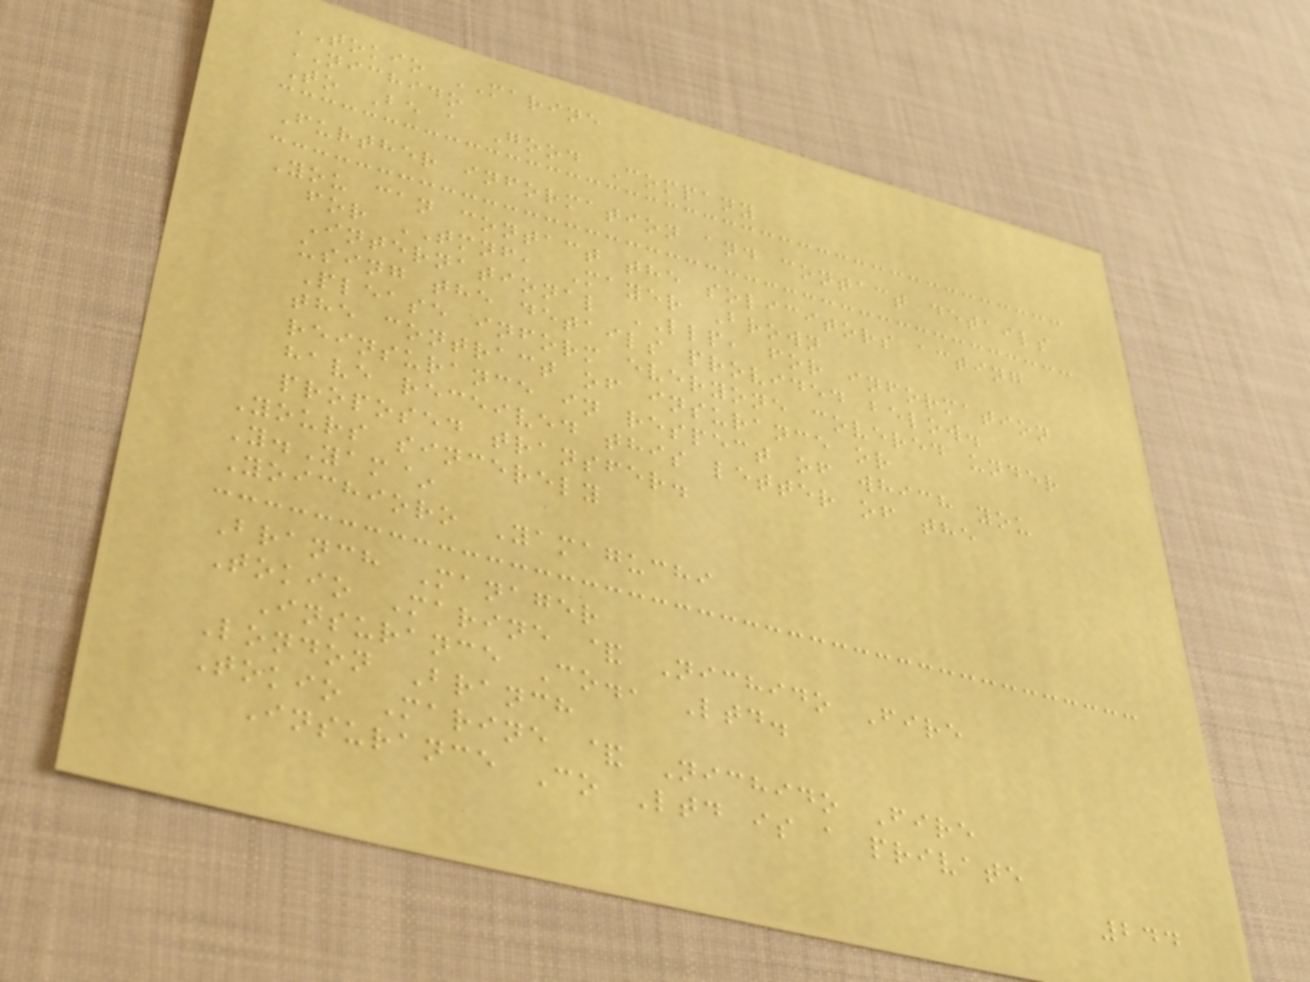TOKIO MARINE
NICHIDO
To Be a Good Company
Further information and contact details
You can contact the solicitors acting
for TMNF, Mayer Brown
International LLP, for information
using the details provided below.
Please inform everyone covered under
the contract of insurance or
reinsurance in respect of which you
have received this letter of the
proposed transfer.
Yours sincerely
Y.Yam~
Yoichioro Yamaguchi
Branch Manager
Tokio Marine & Nichido Fire
Insurance Co., Ltd.
London Branch
Tokio Marine & Nichido Fire
Insurance Co Ltd is a private
244
